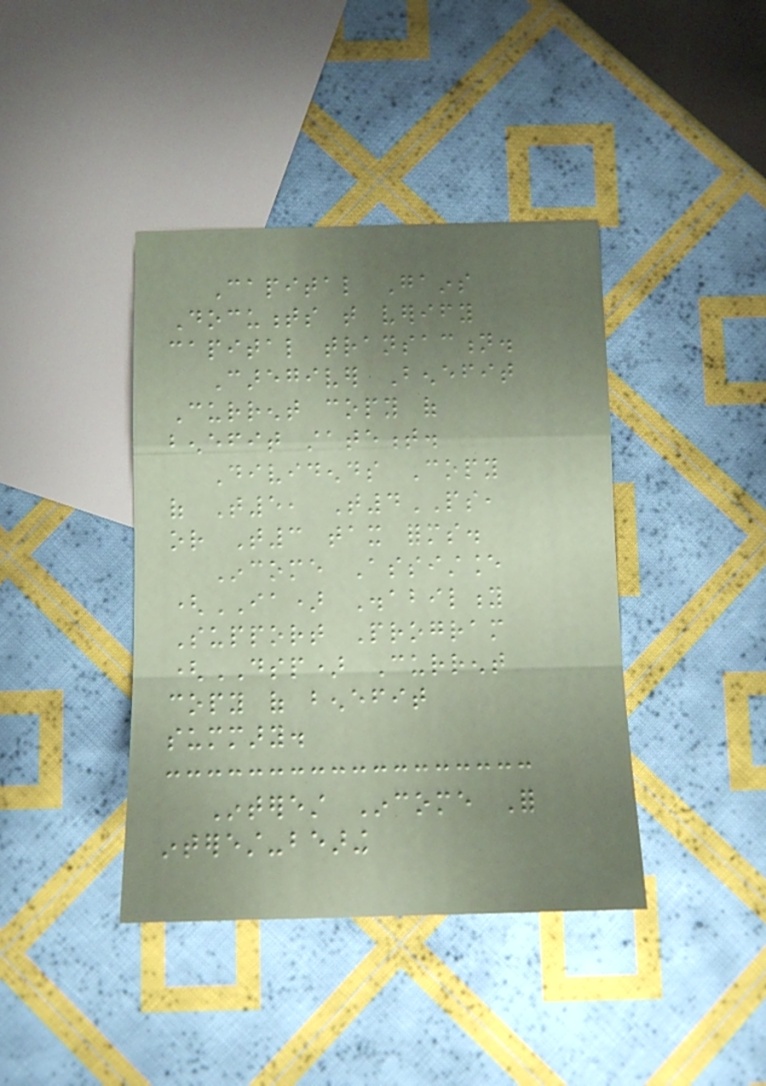Capital Gains
Documents that verify
capital transaction.
Caregiver Benefit
Current copy of
benefit statement.
Dividends Copy
of T5, T4PS,
or T3 tax forms.
Income Assistance
(IA) Disability
Support Program
(DSP) Current
copy of benefit
summary.
Interest Income For
interest-bearing
